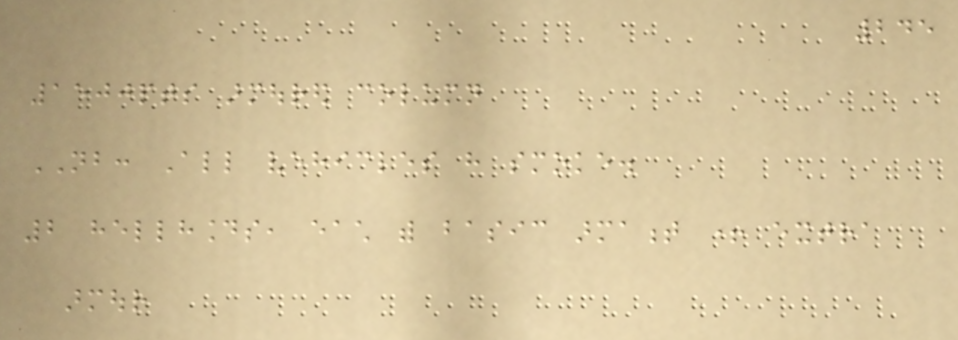245
1500pts armoured column
NB: All vehicles have smoke.
2 hellhounds, each with basic armament + extra
armour
